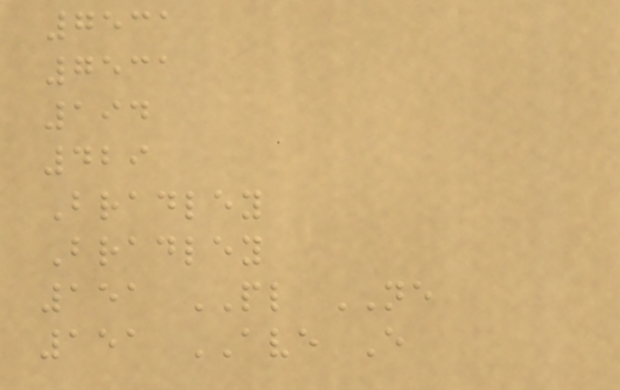7531
7531
194
429
Bradley
Bradley
151 PL NE
151 AVE E
